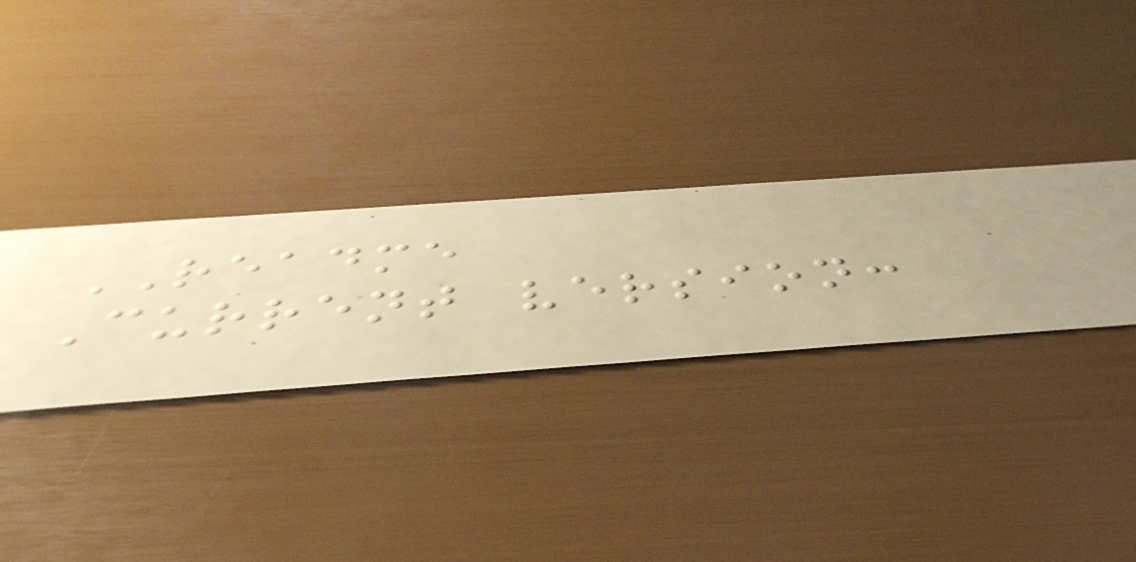README
Current version:
